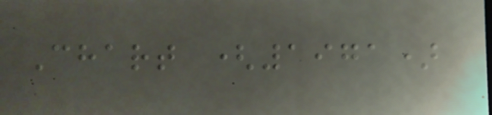Chart (1971)
